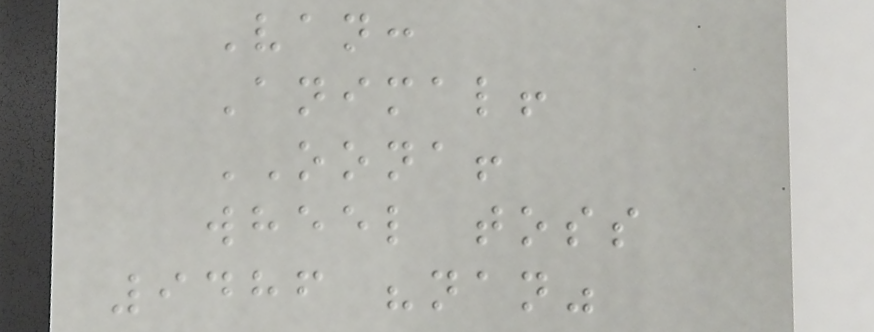Van:
Animal!
OONA!
wheel toss
9486 "nan"
